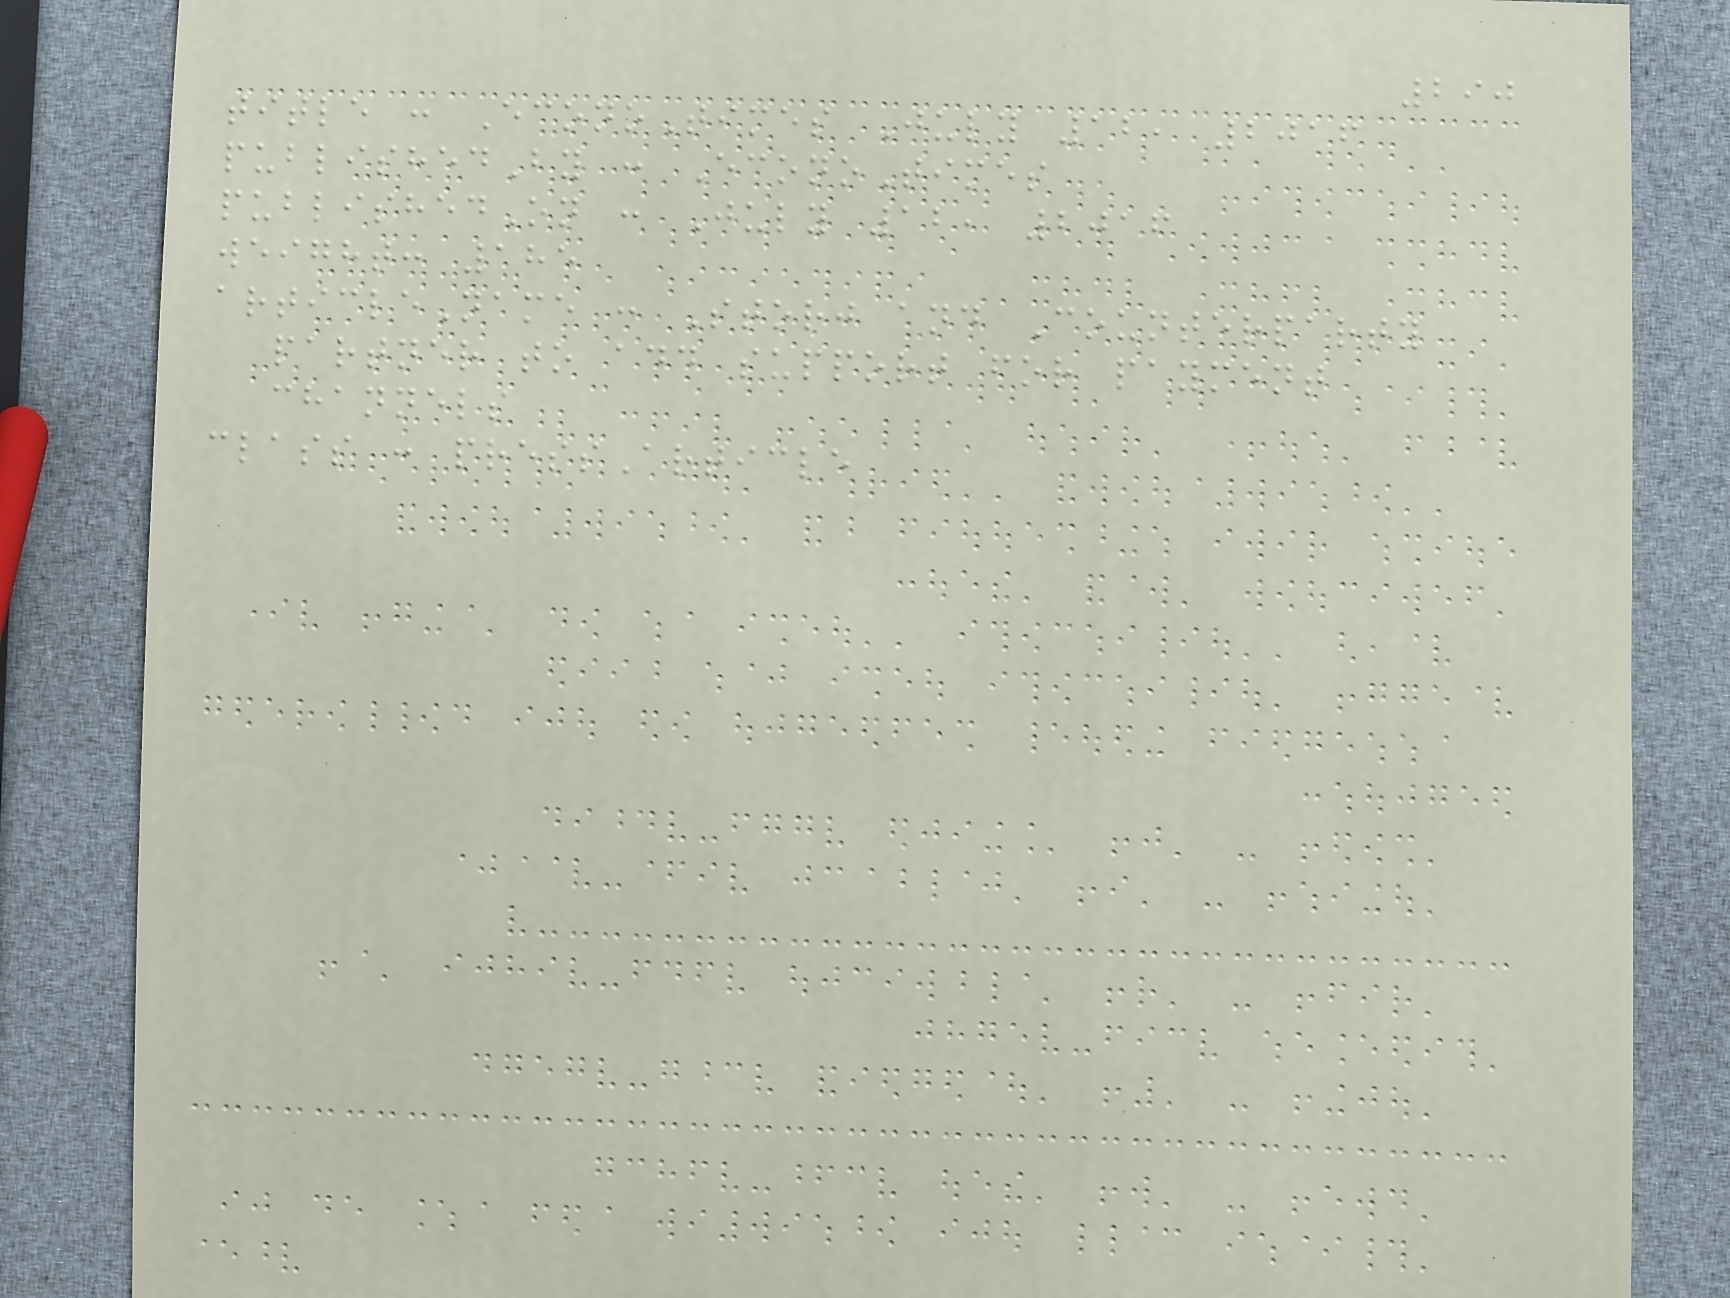290
title : EconoTimes July 12, 2016
publishedBy : EconoTimes
publishedOn : July 12, 2016
weight: 185
articleName : Storj and Counterparty
partner to add support for payment
channels
class : pressArticle
